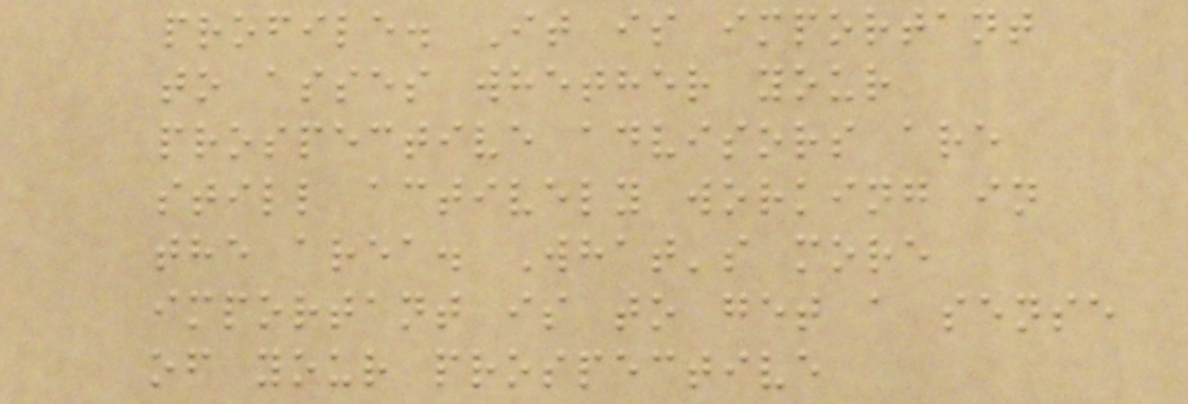profile. It is important
to asses whether your
prospective advisors are
still actively working in
the area. What's more
important is to get a sense
of your prospective
